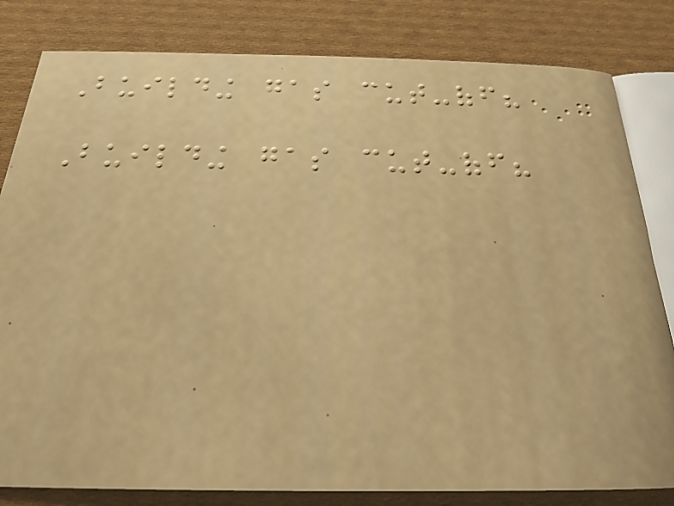Building gas cut-off?
Building gas cut-off?
